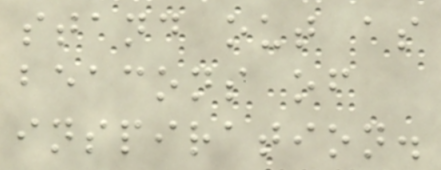stand out as
beacons of
inspiration.
